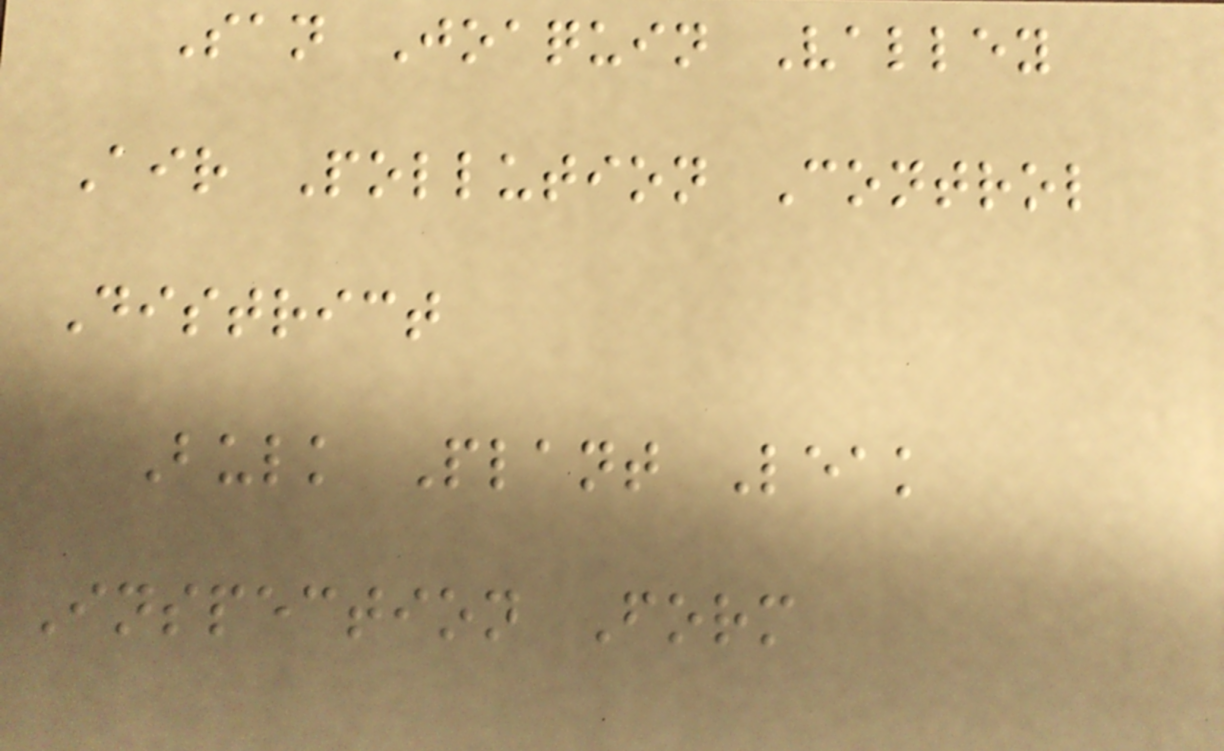San Joaquin Valley
Air Pollution Control
District
Bulk Plant Leak
Inspection Form
